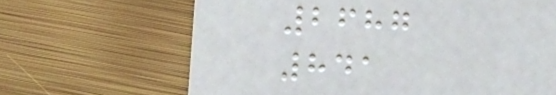2687
841
